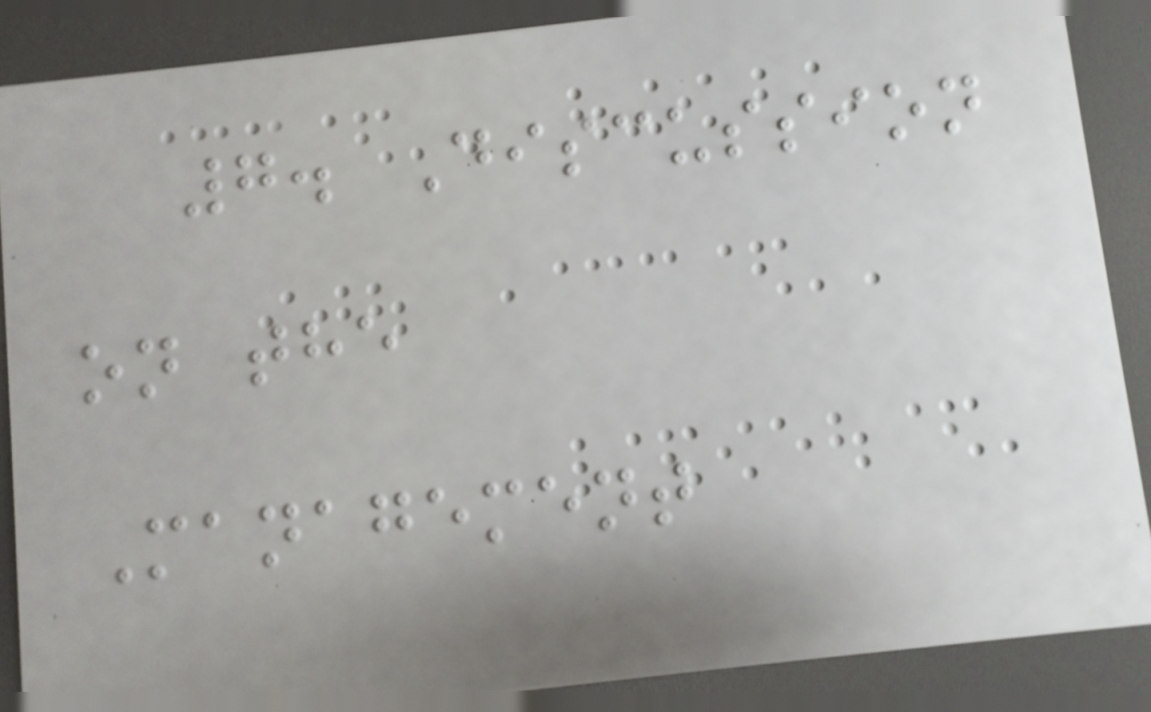7. Discussion
on the
Management
